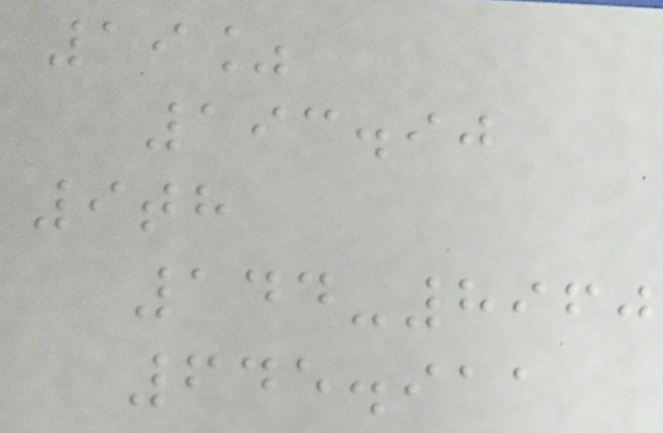19%
193.90
9th
144-8960
645.911
